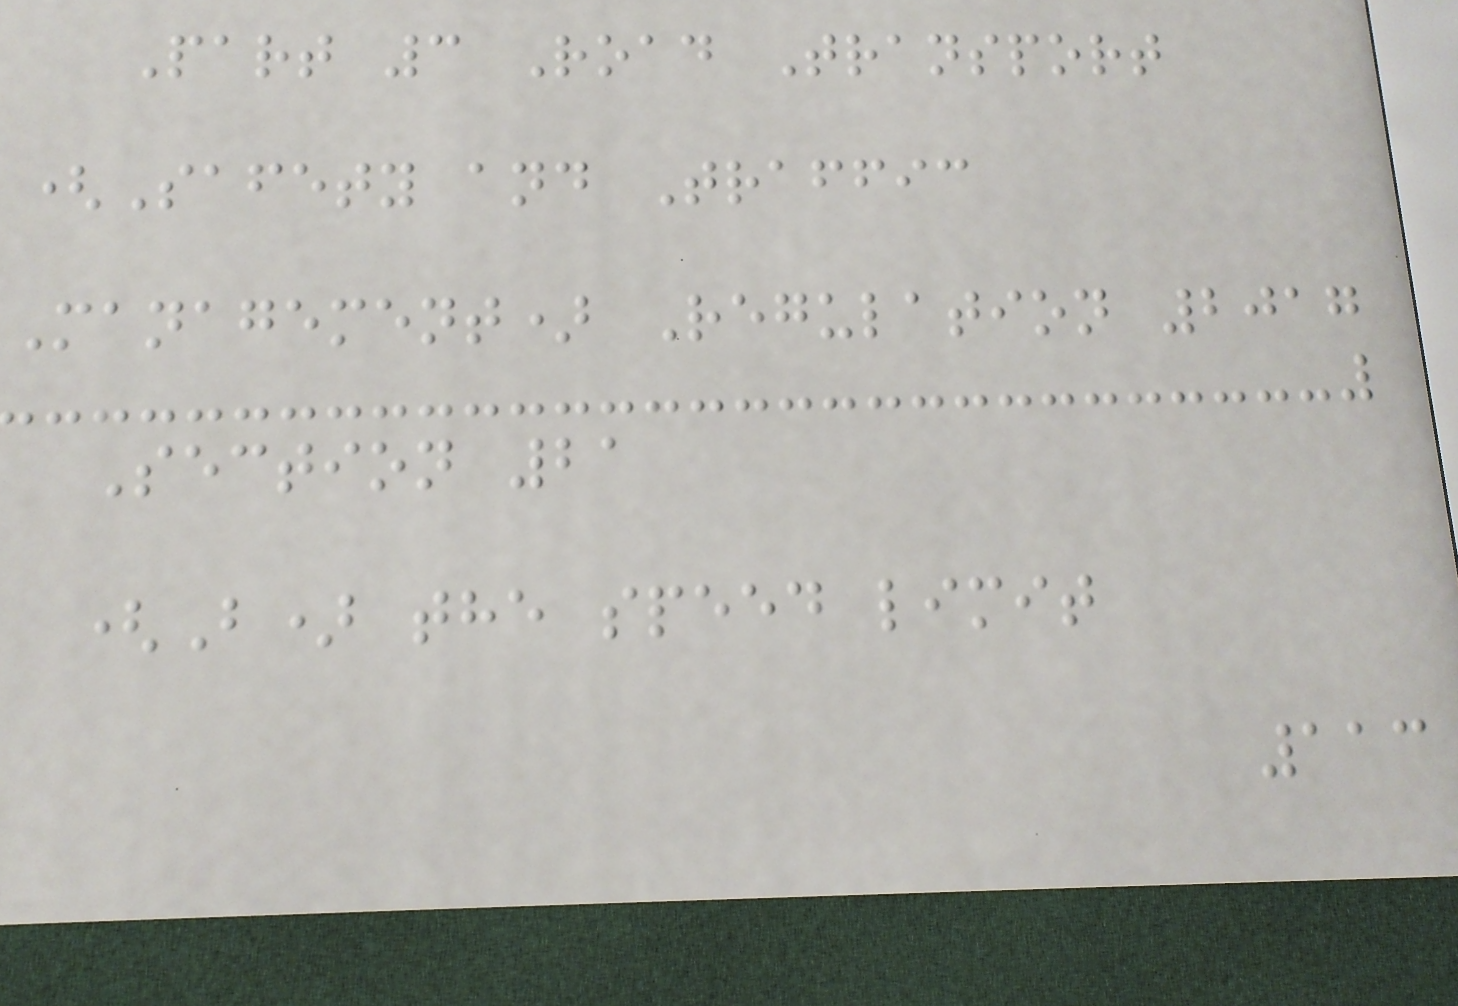Part 3 Road Transport
(Safety and Traffic
Management) Regulation 2017
Section 21
(B) the speed limit
113
